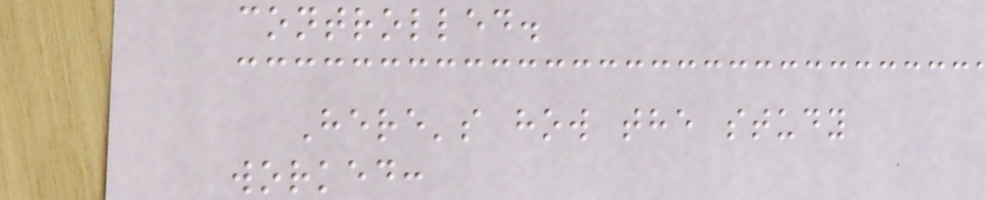controlled.
Here's how the study
worked:
